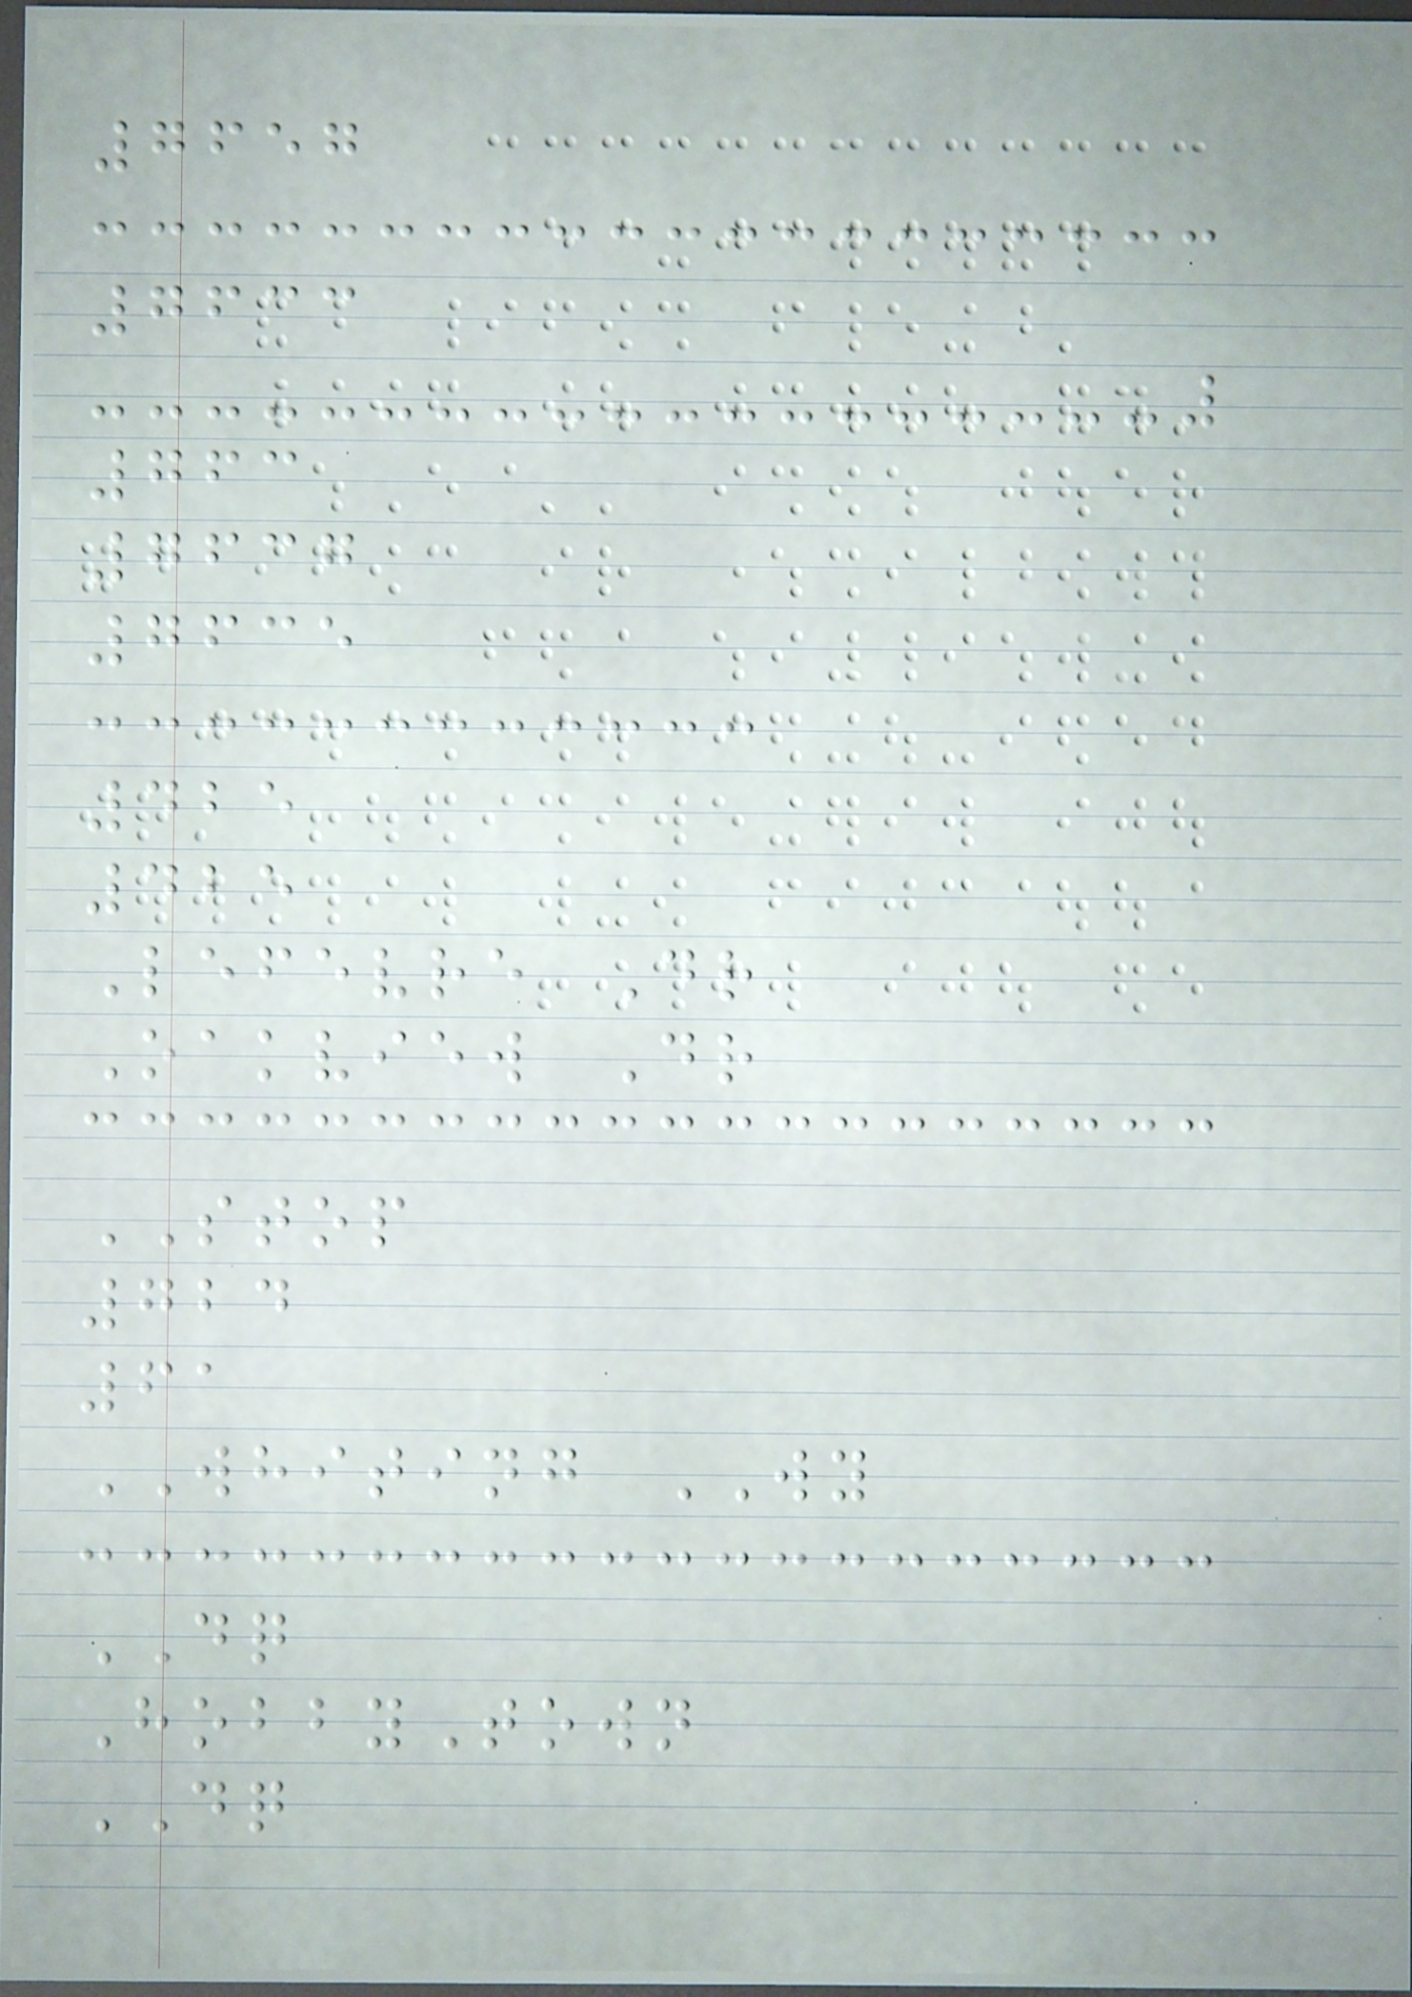7657
7633
763
7637
7635
425
425
Lefevre Dr
Oakview Dr
STOP
724
61
WHITING WY
DQ
HobbyTown
DQ
